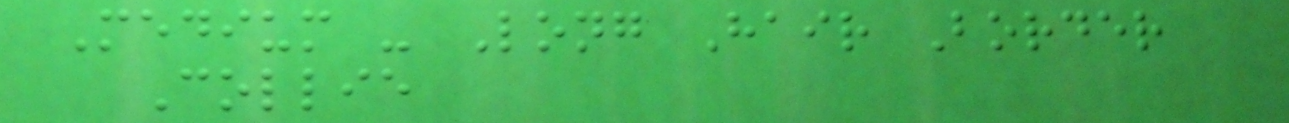Medium - Long Hair Border
Collie
